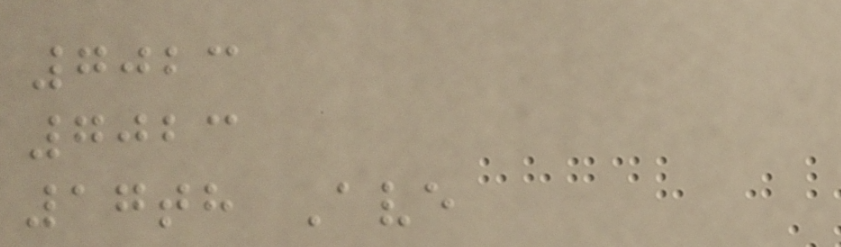7023
7023
17th Ave
